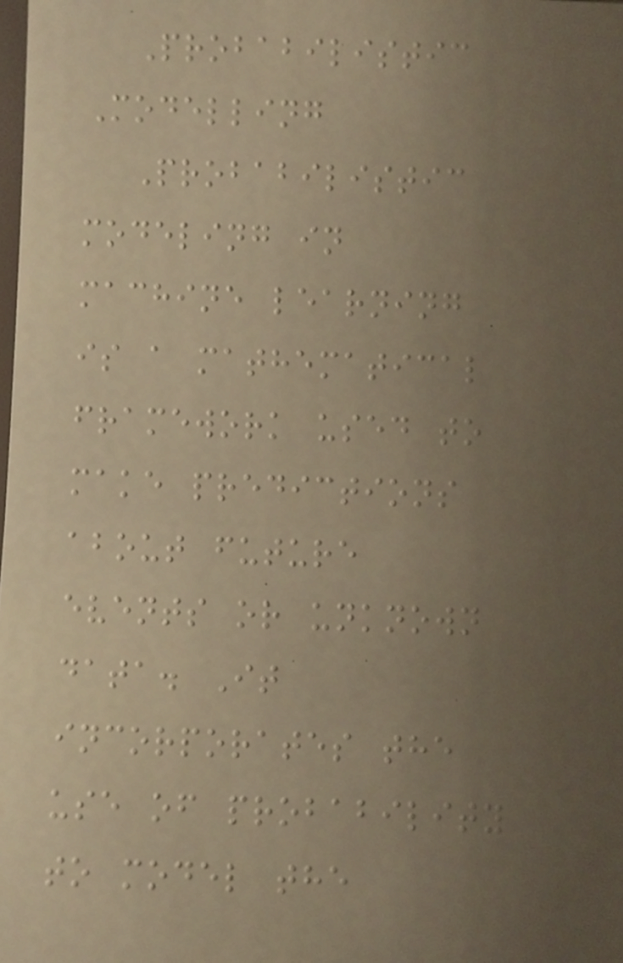Probabilistic
Modelling
Probabilistic
modeling in
machine learning
is a mathematical
framework used to
make predictions
about future
events or unknown
data. It
incorporates the
use of probability
to model the
